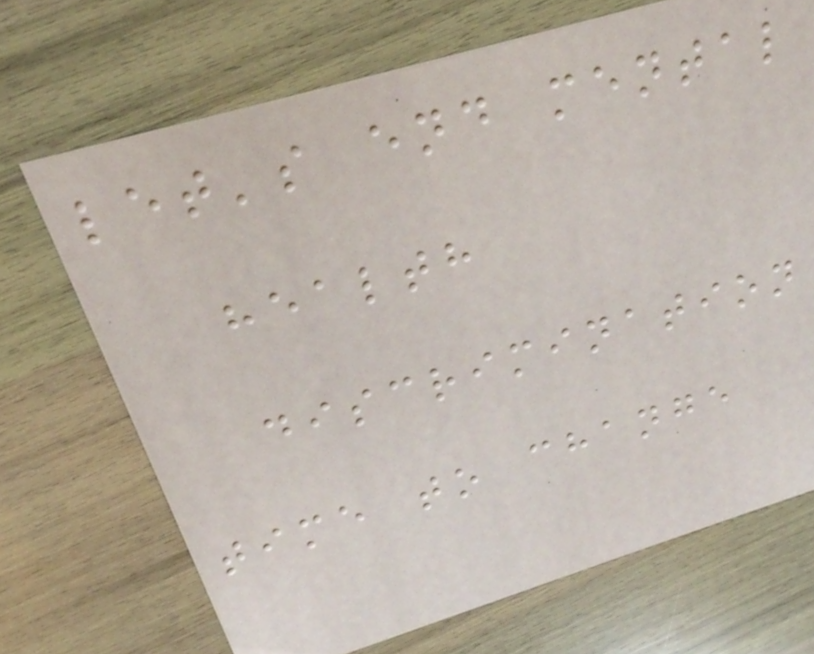let's end mental
health
discrimination
time to change
